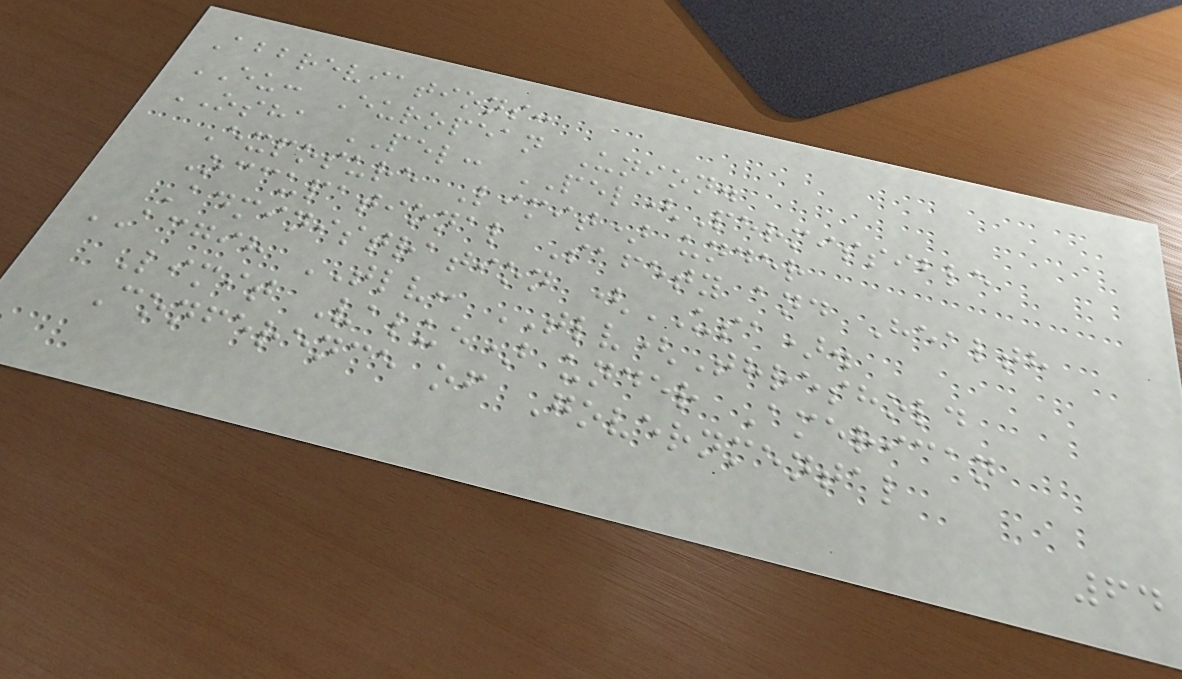Abbreviations:
EU: European Union.
OSHA PEL: PEL(Permissible
Exposure Limit) under
Occupational Safety and Health
Administration (USA).
ACGIH TLV: TLV(Threshold
Limit Value) under American
Conference of Governmental
64
